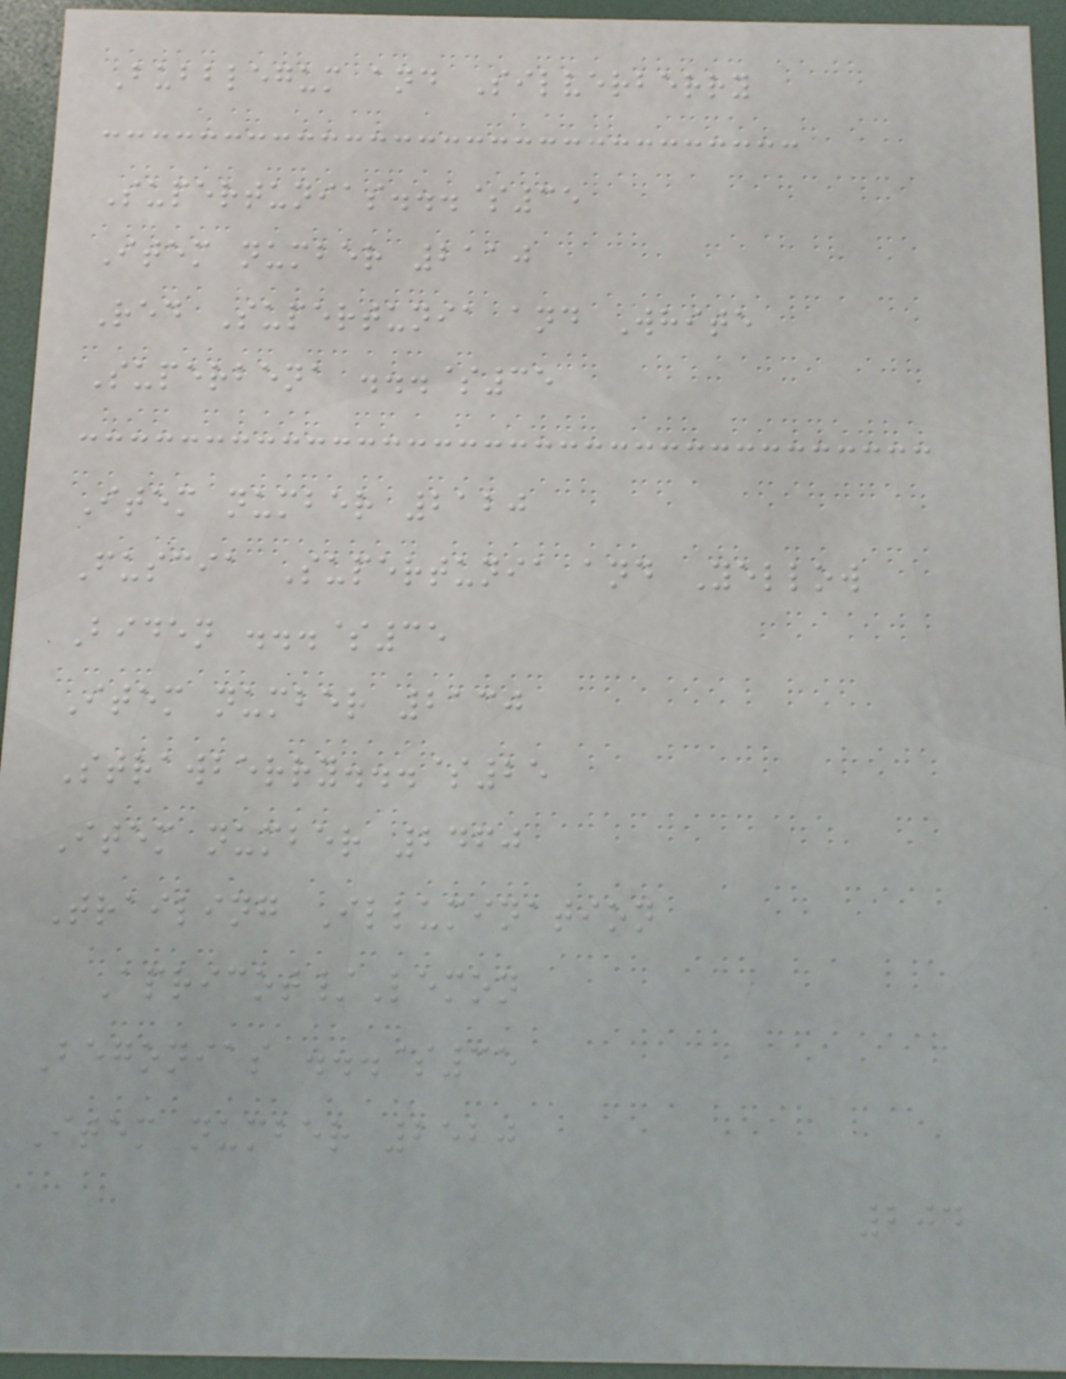Bubblegum and Silverberry
Supertunias...$35
Item number 2110
Red Supertunia and White
Superbena ...$35
Item number 2120
Fuscia Supertunia and Yellow
Biden ...$35
Item number 2130
Strawberry...$25
Item number 2460
Trailing Illumination
Apricot/Lemon
Begonias ...$35
Item number 2520
204
